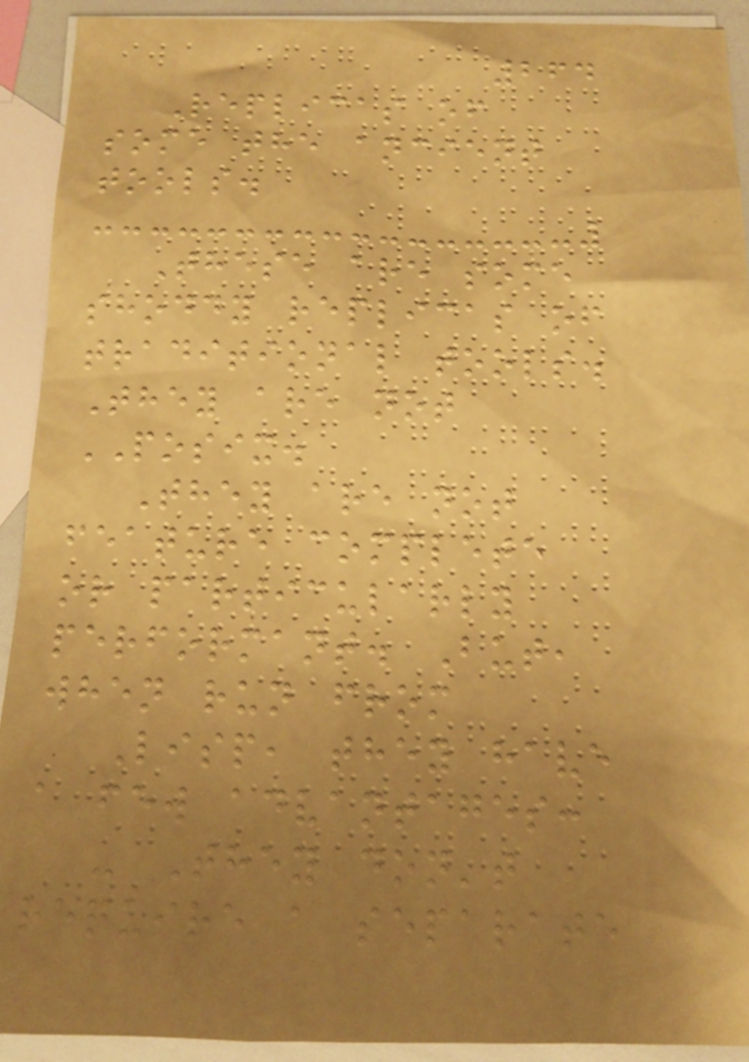264
Replicas of
some the ancient
tools.
These are some
shoddy replicas of
traditional tools.
They are not
POSIX.
They are not
feature complete
or particularly
performant. But,
when run from
Lisp, they have
a few advantages:
- They don't
require a separate
